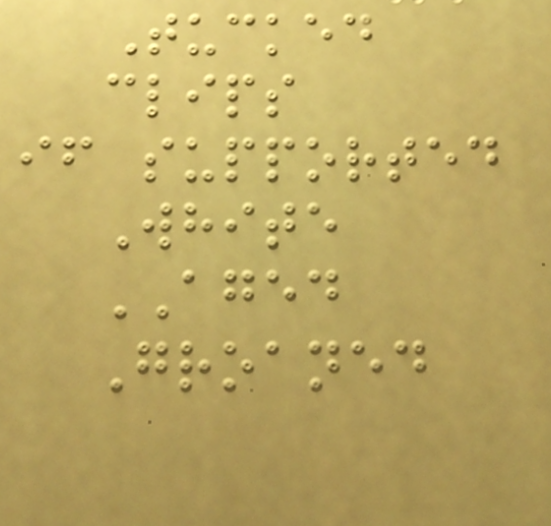Tucked
clips
if supported
White
AGED
Groaned
